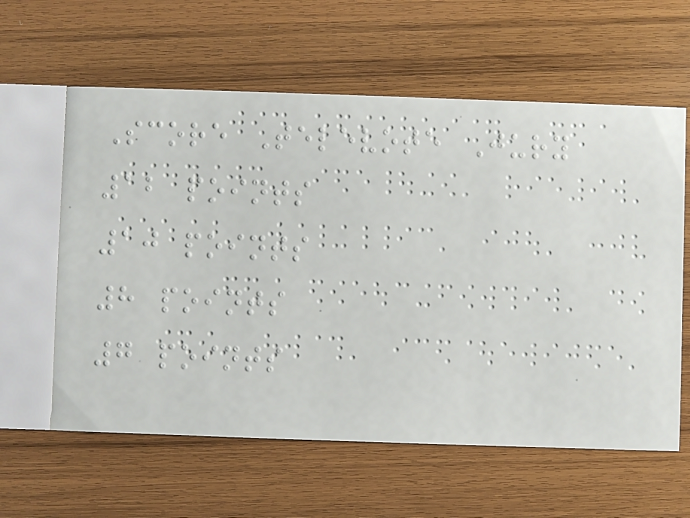Score Televote Jury
12 points
10 points
8 points
7 points
